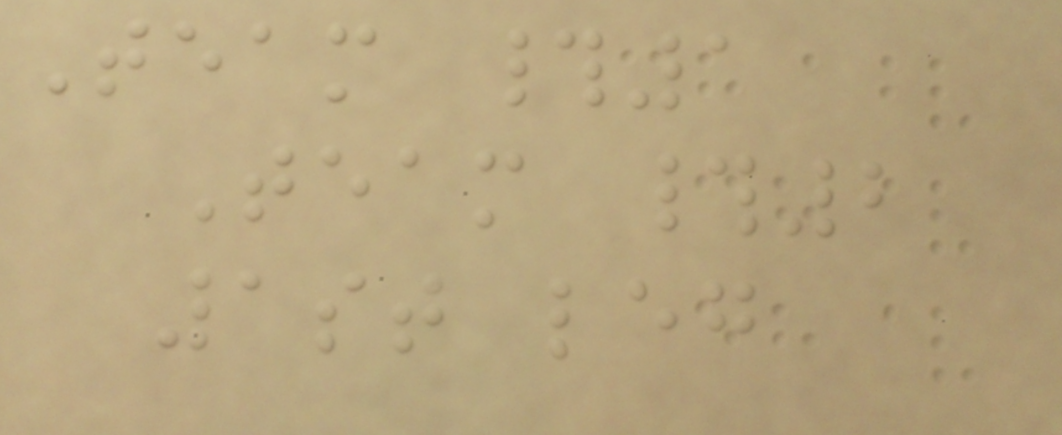Team #1
Team #2
1st leg
